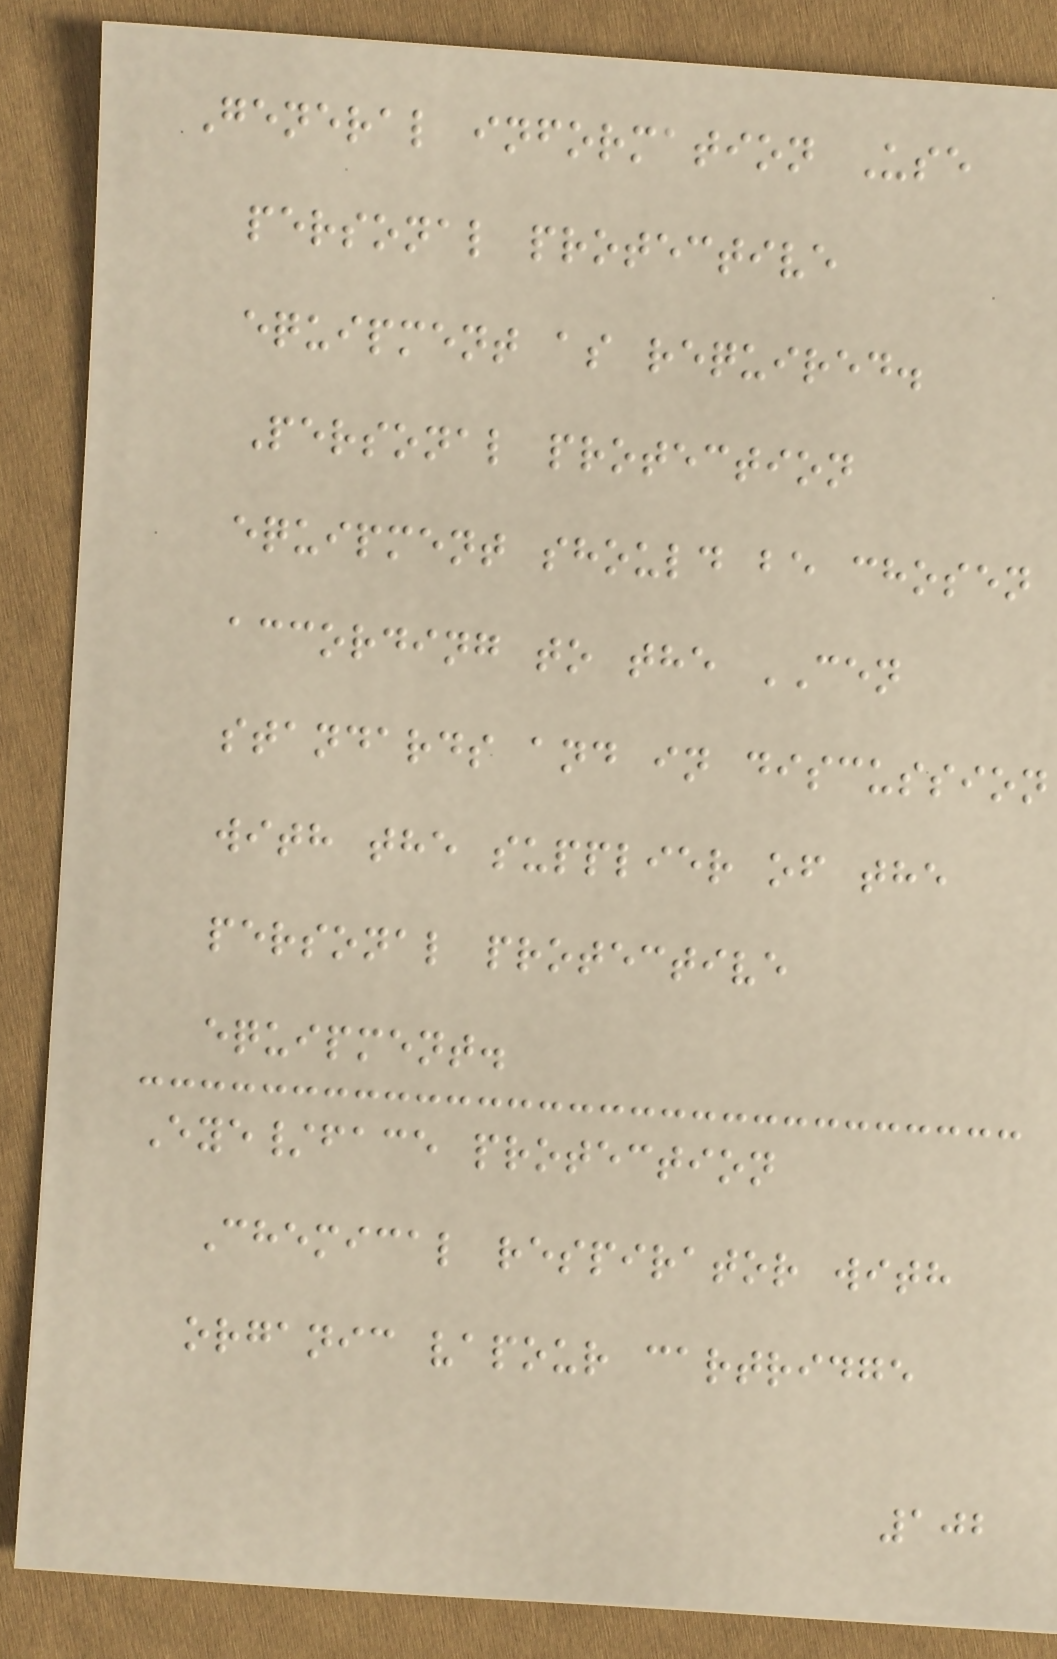General information Use
personal protective
equipment as required.
Personal protection
equipment should be chosen
according to the CEN
standards and in discussion
with the supplier of the
personal protective
equipment.
Eye/face protection
Chemical respirator with
organic vapour cartridge
102
